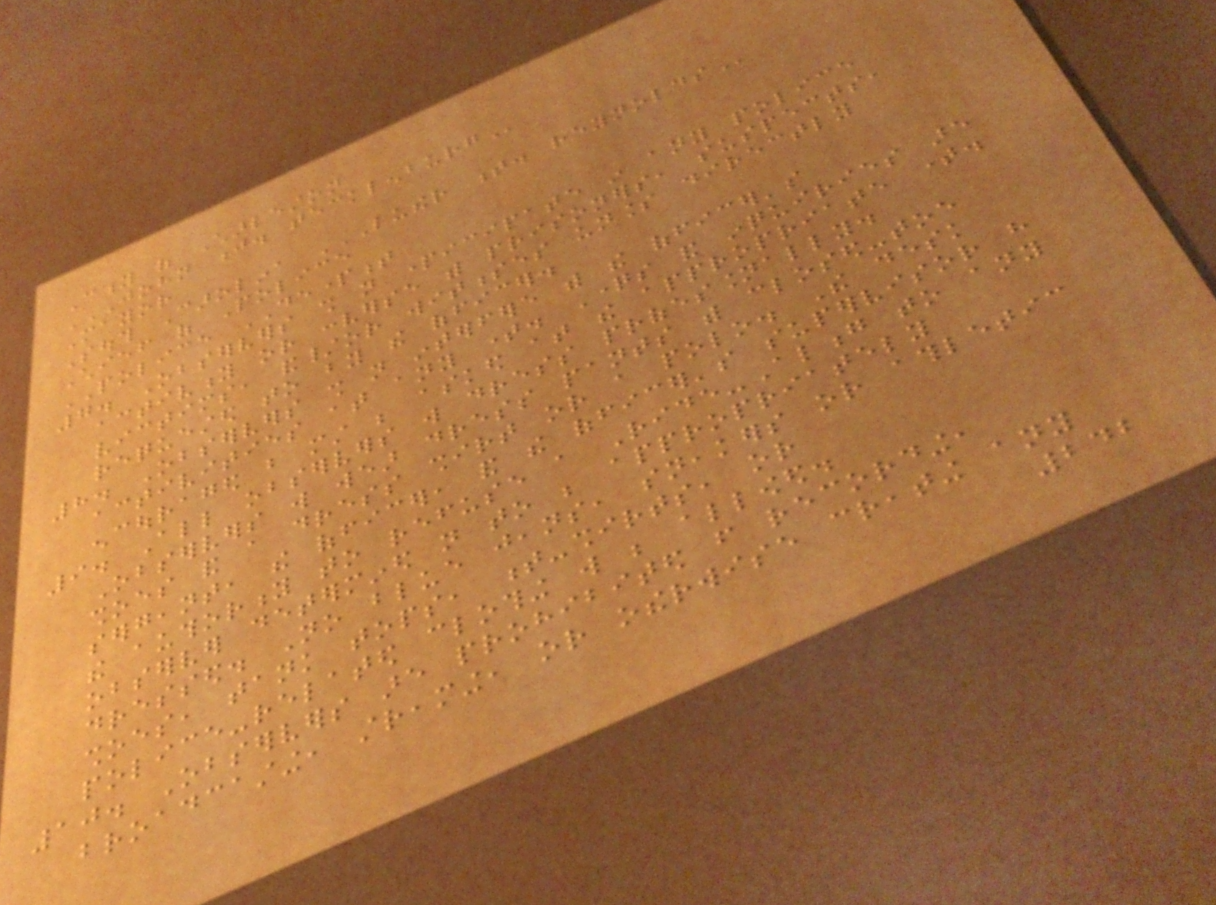City of Charleston
JOHN J. TECKLENBURG
Mayor
South Carolina LUTHER T. REYNOLDS
Chief of Police
POLICE DEPARTMENT
7. Observers shall not participate in any police
activity or converse with prisoners, suspects,
victims, and/or witnesses unless directly
requested to by the officer.
8. Observers shall not interfere with the officer's
activities at any time. Questions and inquiries are
encouraged but must be asked at the appropriate time.
9. All observers will dress professionally.
Observers will wear dress pants with closed-toe
shoes and a dress shirt or a polo. The desk
sergeant, the officer, and the officer's supervisor have
the authority to refuse a Ride-Along to any
observer determined not to be appropriately
dressed. No blue jeans, sneakers or athletic
shoes, tank tops, t-shirts, or
police-related clothing will be allowed.
10. Observers are prohibited from recording,
broadcasting, streaming, or otherwise creating any
242
